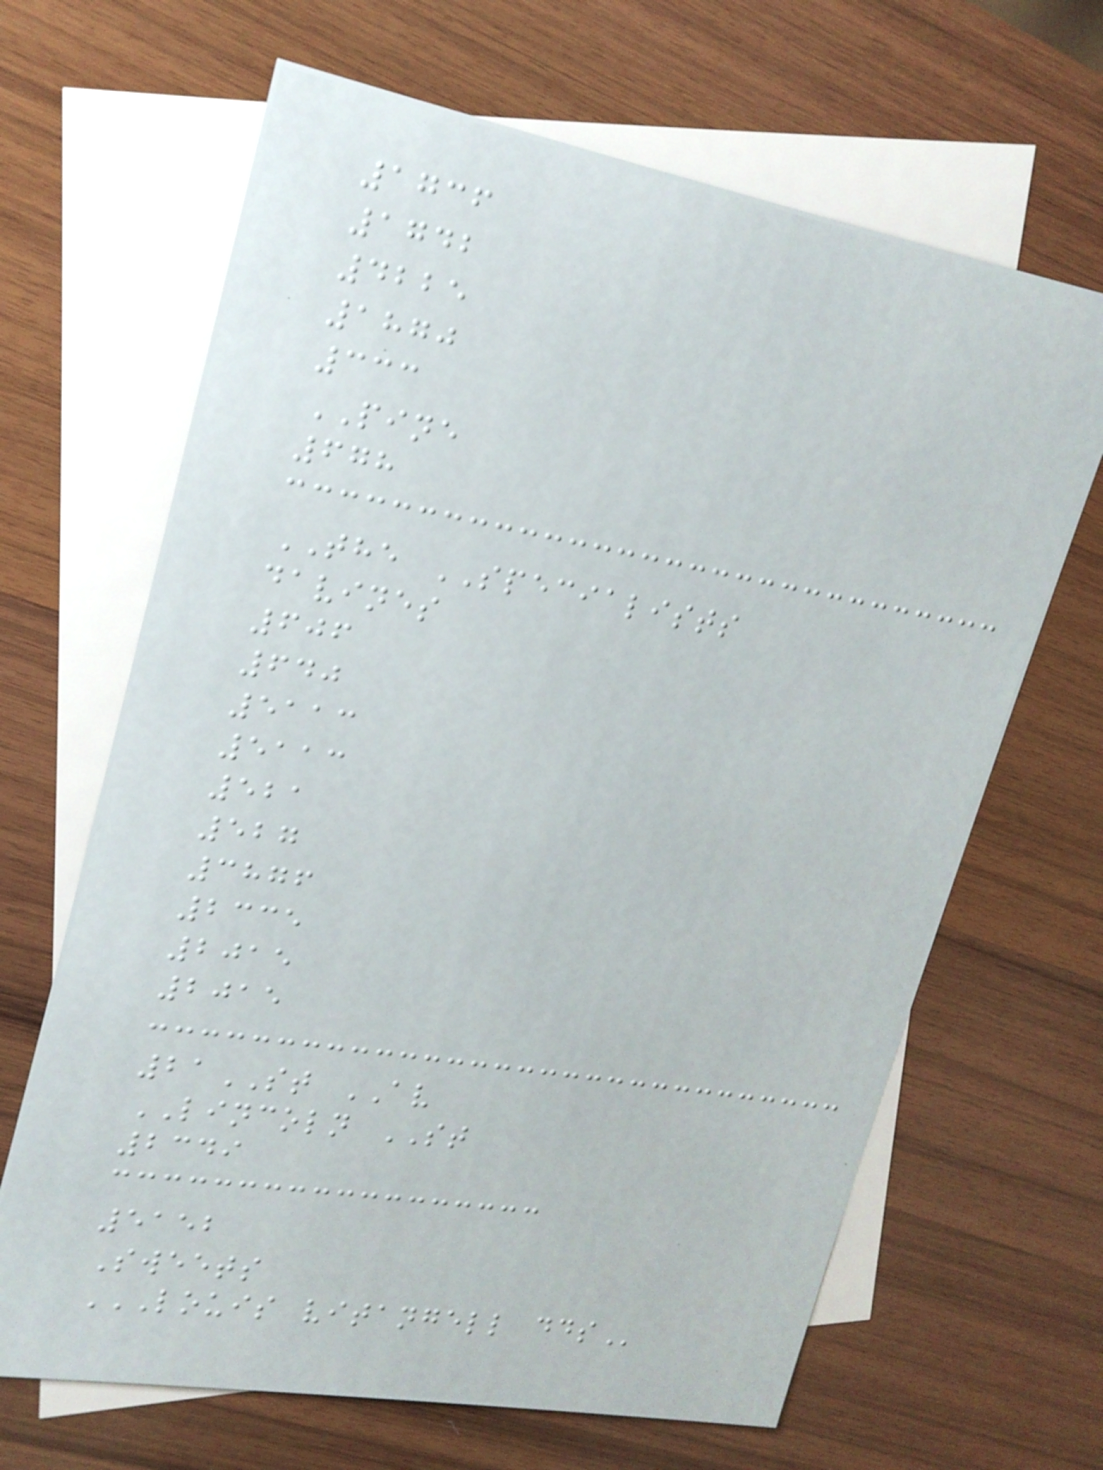1736
1742
4225
1870
333
PINE
678
THE SPECIALISTS
davines
606
640
5113
5113
521
527
3876
2335
2015
2015
21ST AV
LINCOLN ST
2349
5152
Sweets
LOUIS VITANGELL DDS
